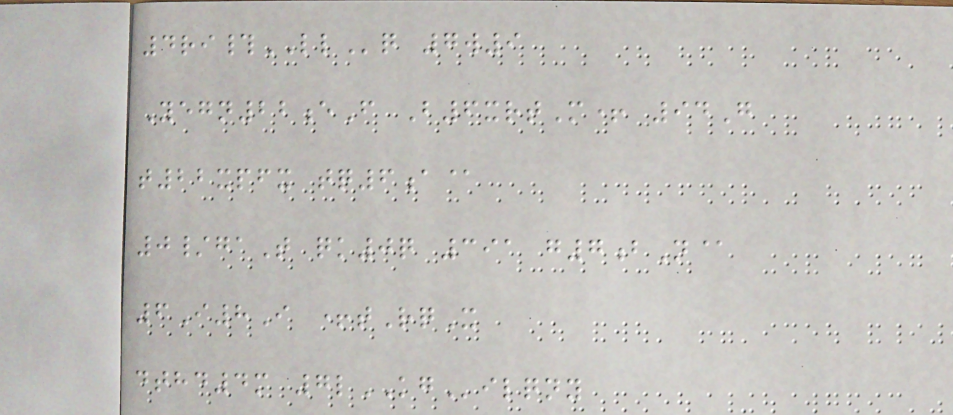4ri#LLq 7w9
Yegn22eF B6xrtM+ 94G
t22xpfx tq6a@
0/gaT qk0q 391 g7bN@
6I8I +tRqX
dthd4m 7lKGilqny
